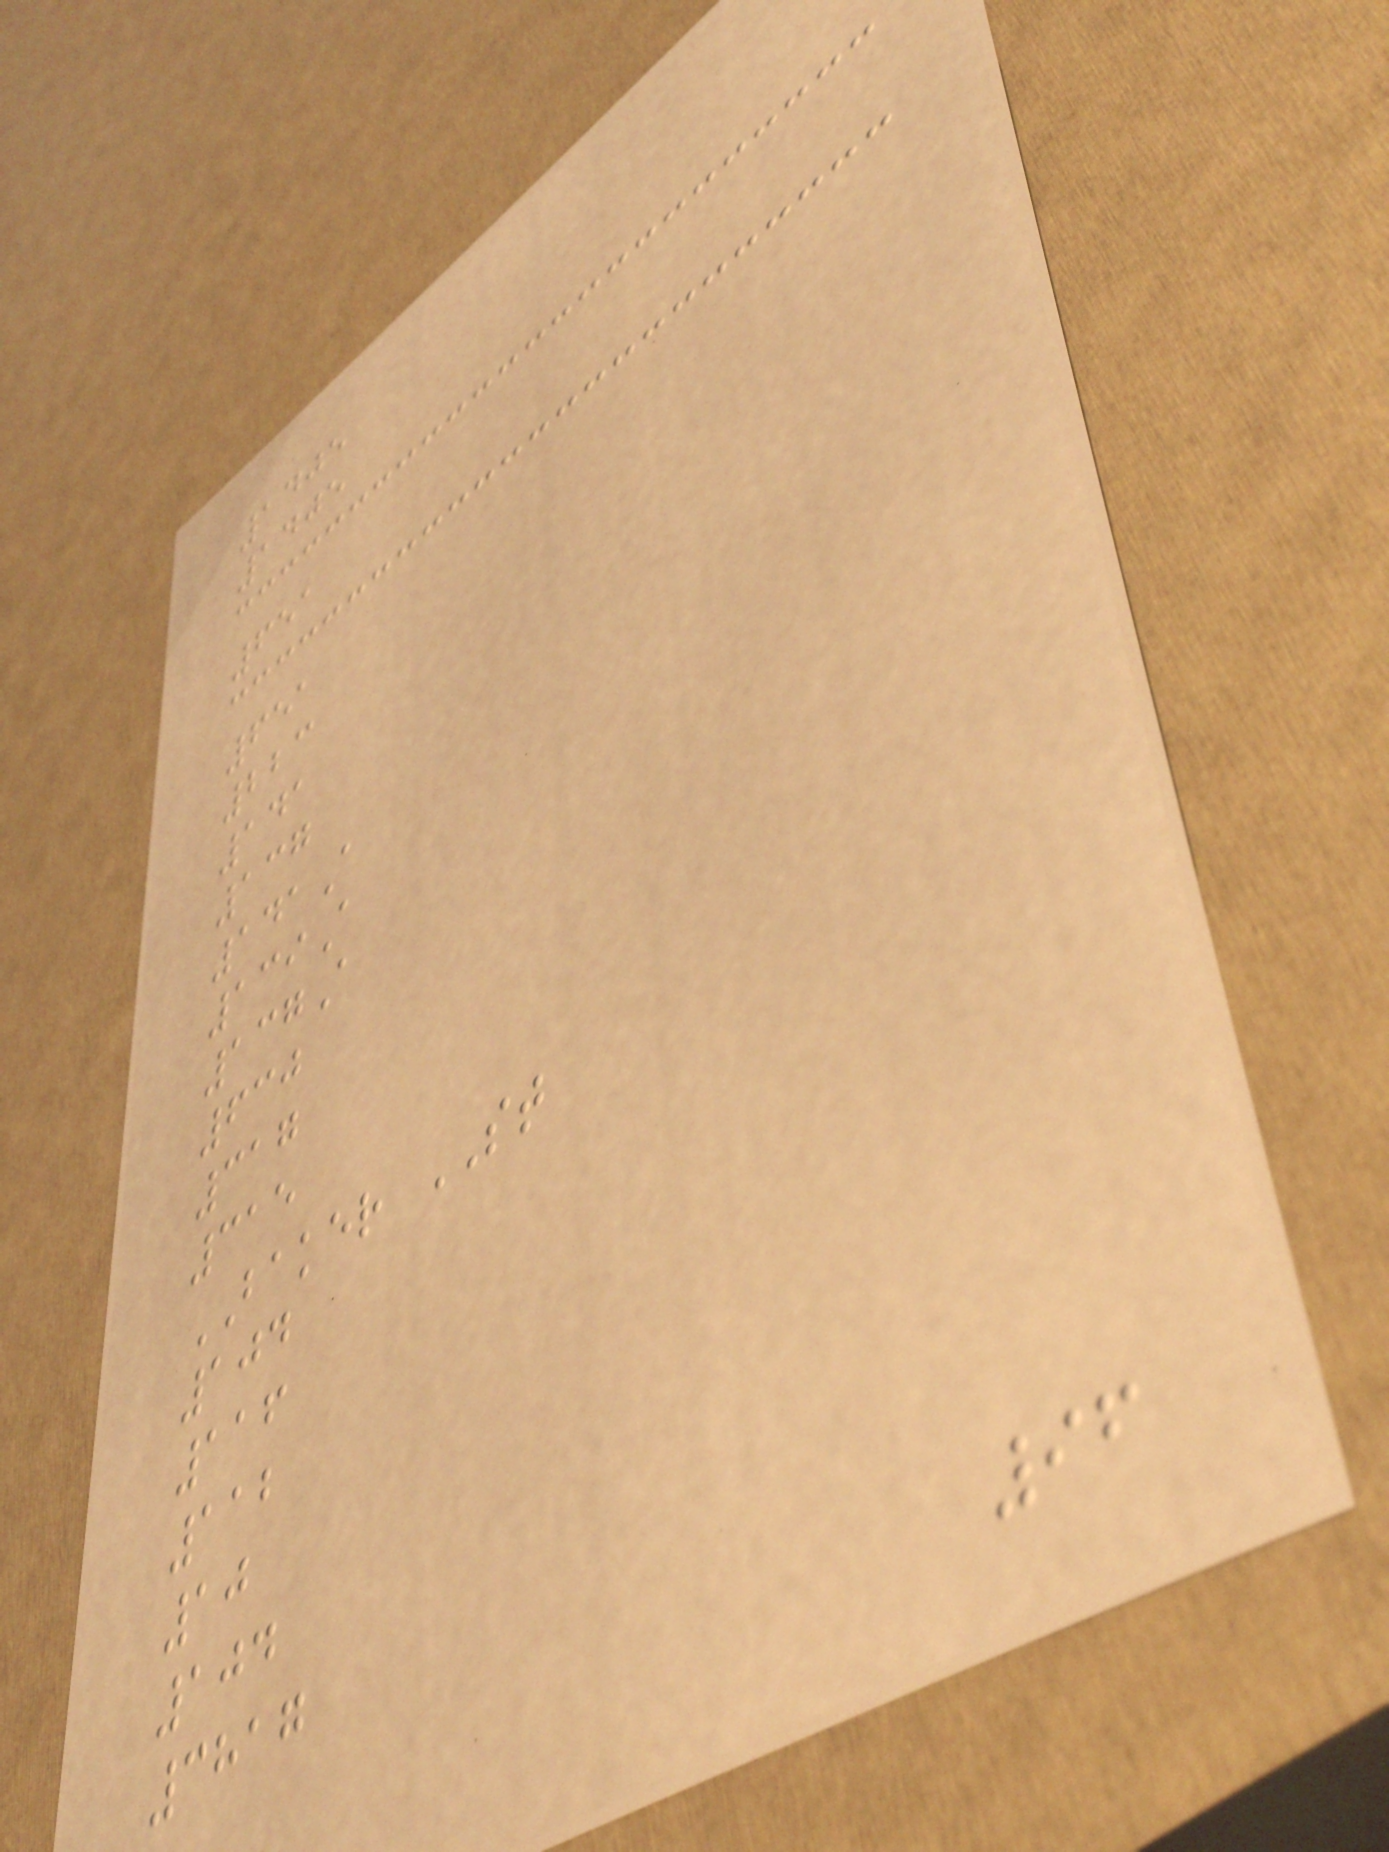1405
1405
651
651
223
141
137
141A
139A
137A
630
317
315
BAKER ST
104
116
112
10
104
3817
96
